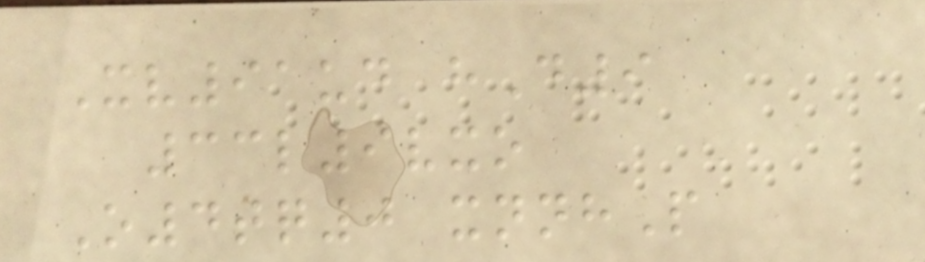Xv91ud hD9
33l9vxo
O4tq0 xnnhP
